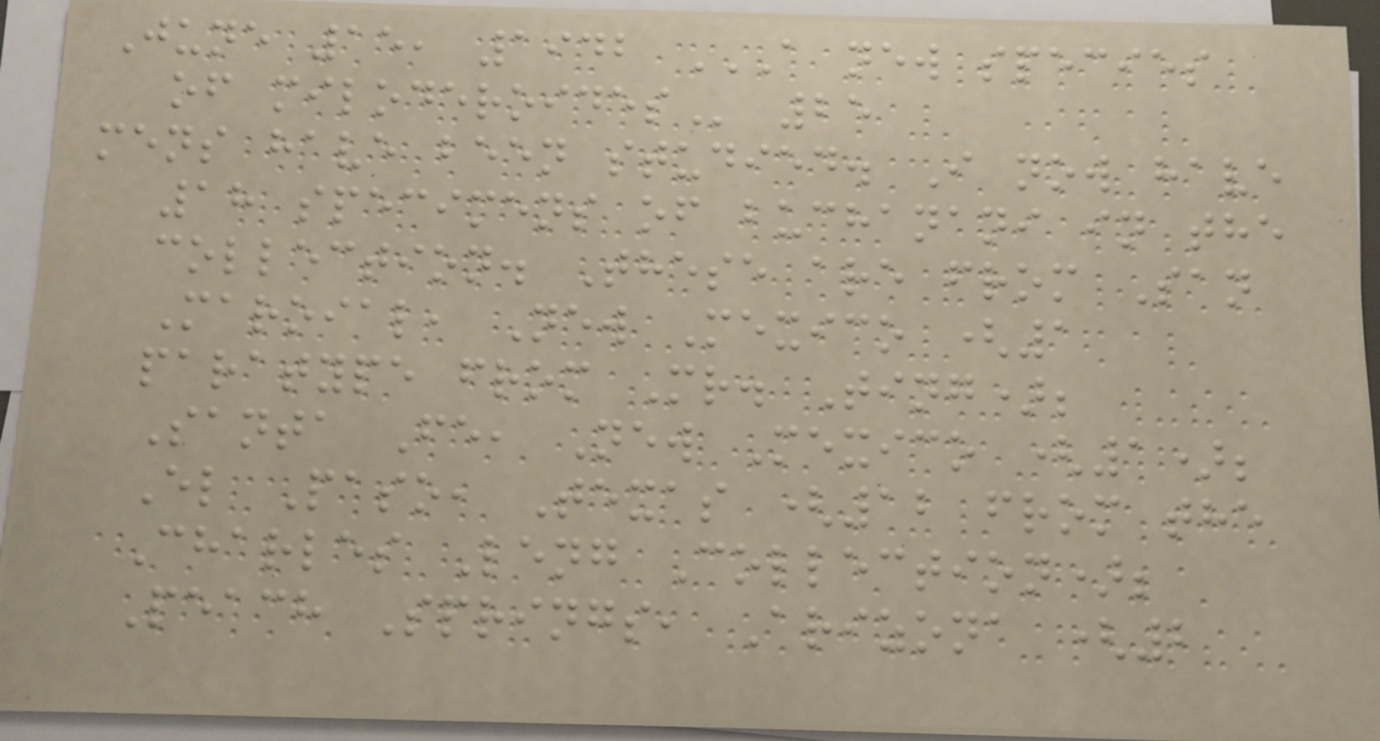June 15, 1942 A NEW SPECIES
OF MILODEROIDES 25
mens have been studied. I now have
18 specimens of buchanani in the
collection. These are from San
Maroial, New Mexico (1
paratype from Mr. Ting);
Santa Fe, New Mexico (1);
El Paso, Texas (12 from the
Charles Leng Collection);
Peach Springs, Arizona (2
